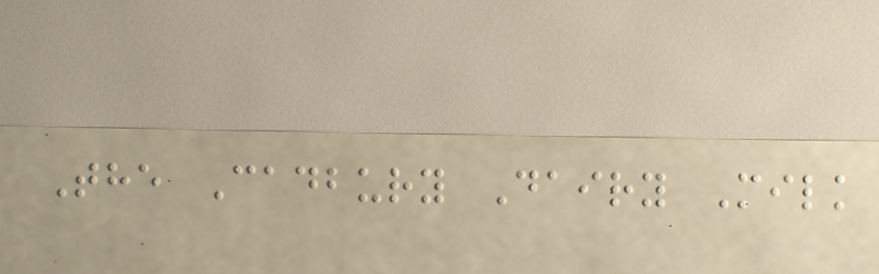The Cadbury Dairy Milk
